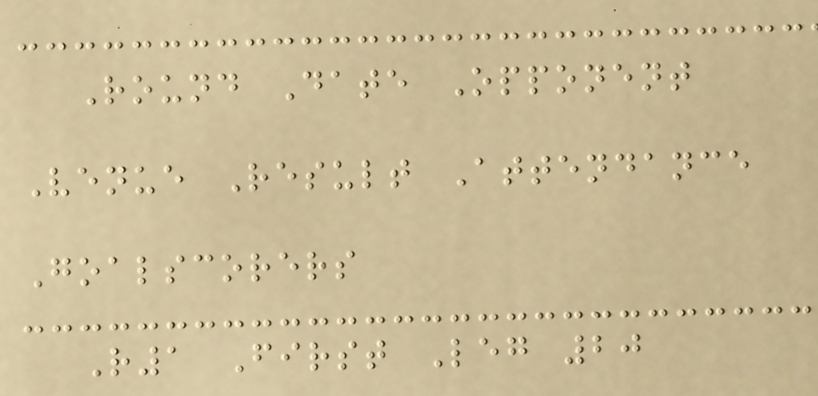Round Date Opponent
Venue Result Attendance
Goalscorers
R1 First Leg 20
